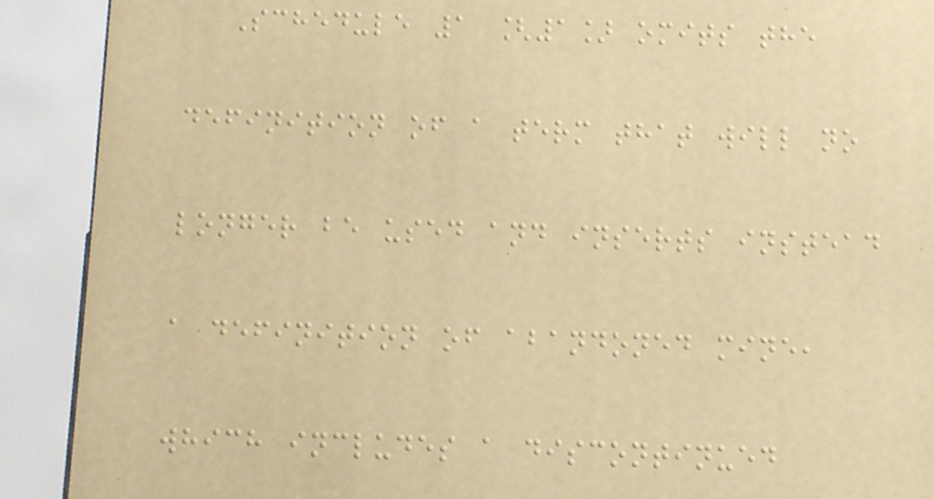Schedule 1 [1] omits the
definition of a term that will no
longer be used and inserts instead
a definition of abandoned mine,
which includes a discontinued
